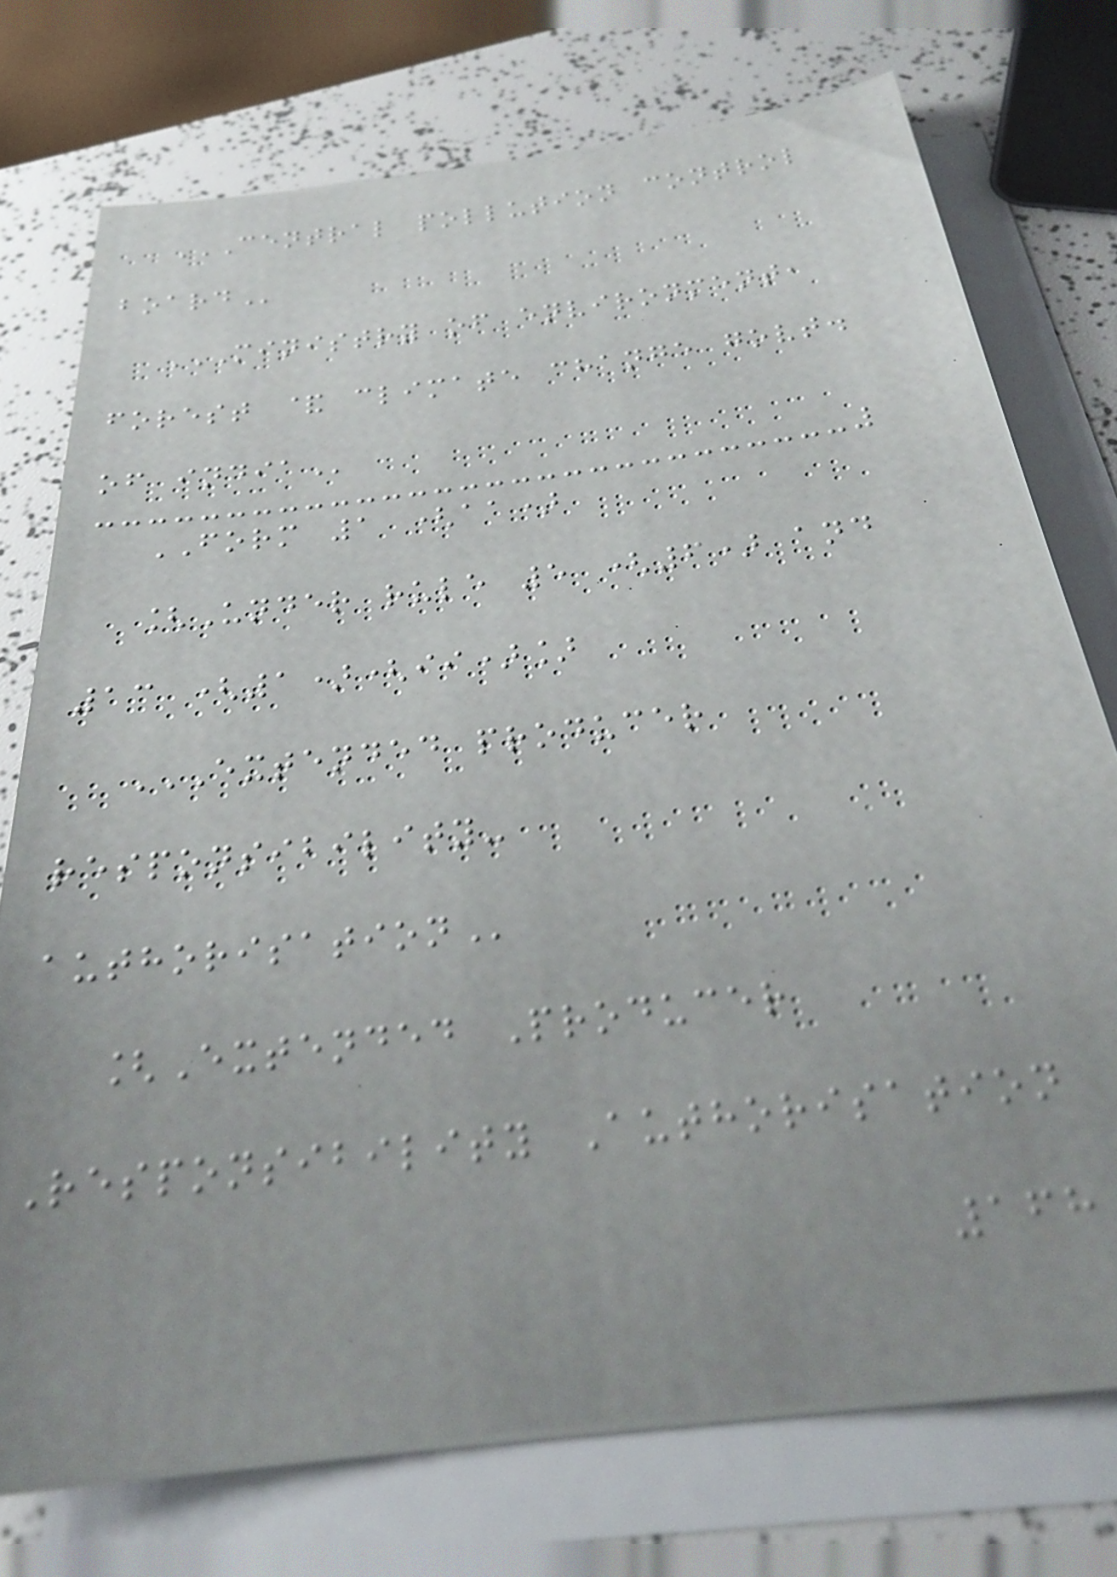CENTRAL POLLUTION CONTROL
BOARD
MINISTRY OF ENVIRONMENT,
FOREST & CLIMATE CHANGE GOVT.
OF INDIA
FORM 1 (aa)
[Under rule 5 (6) and
13 (1)(ii)]
EXTENDED PRODUCER
RESPONSIBILITY-
AUTHORISATION
[Extended Producer
Responsibility Authorisation
168
